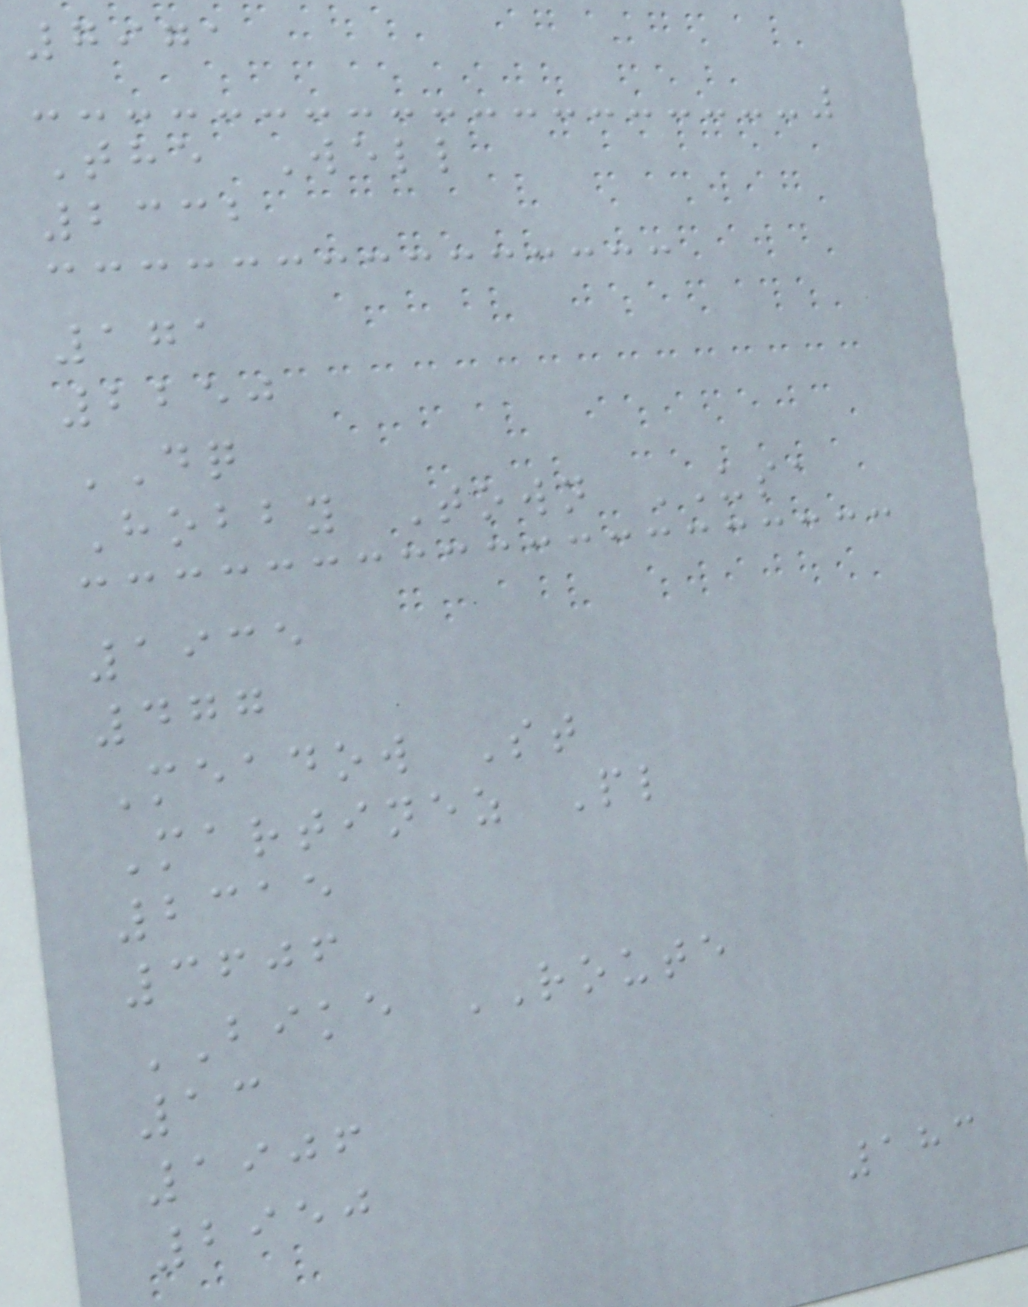7971
The Well
2332
171
2250
DQ
Hobby Town USA
1935
477
Meadow St
Martinez Pl
2315
3606
BIKE ROUTE
13
1906
2950
183
